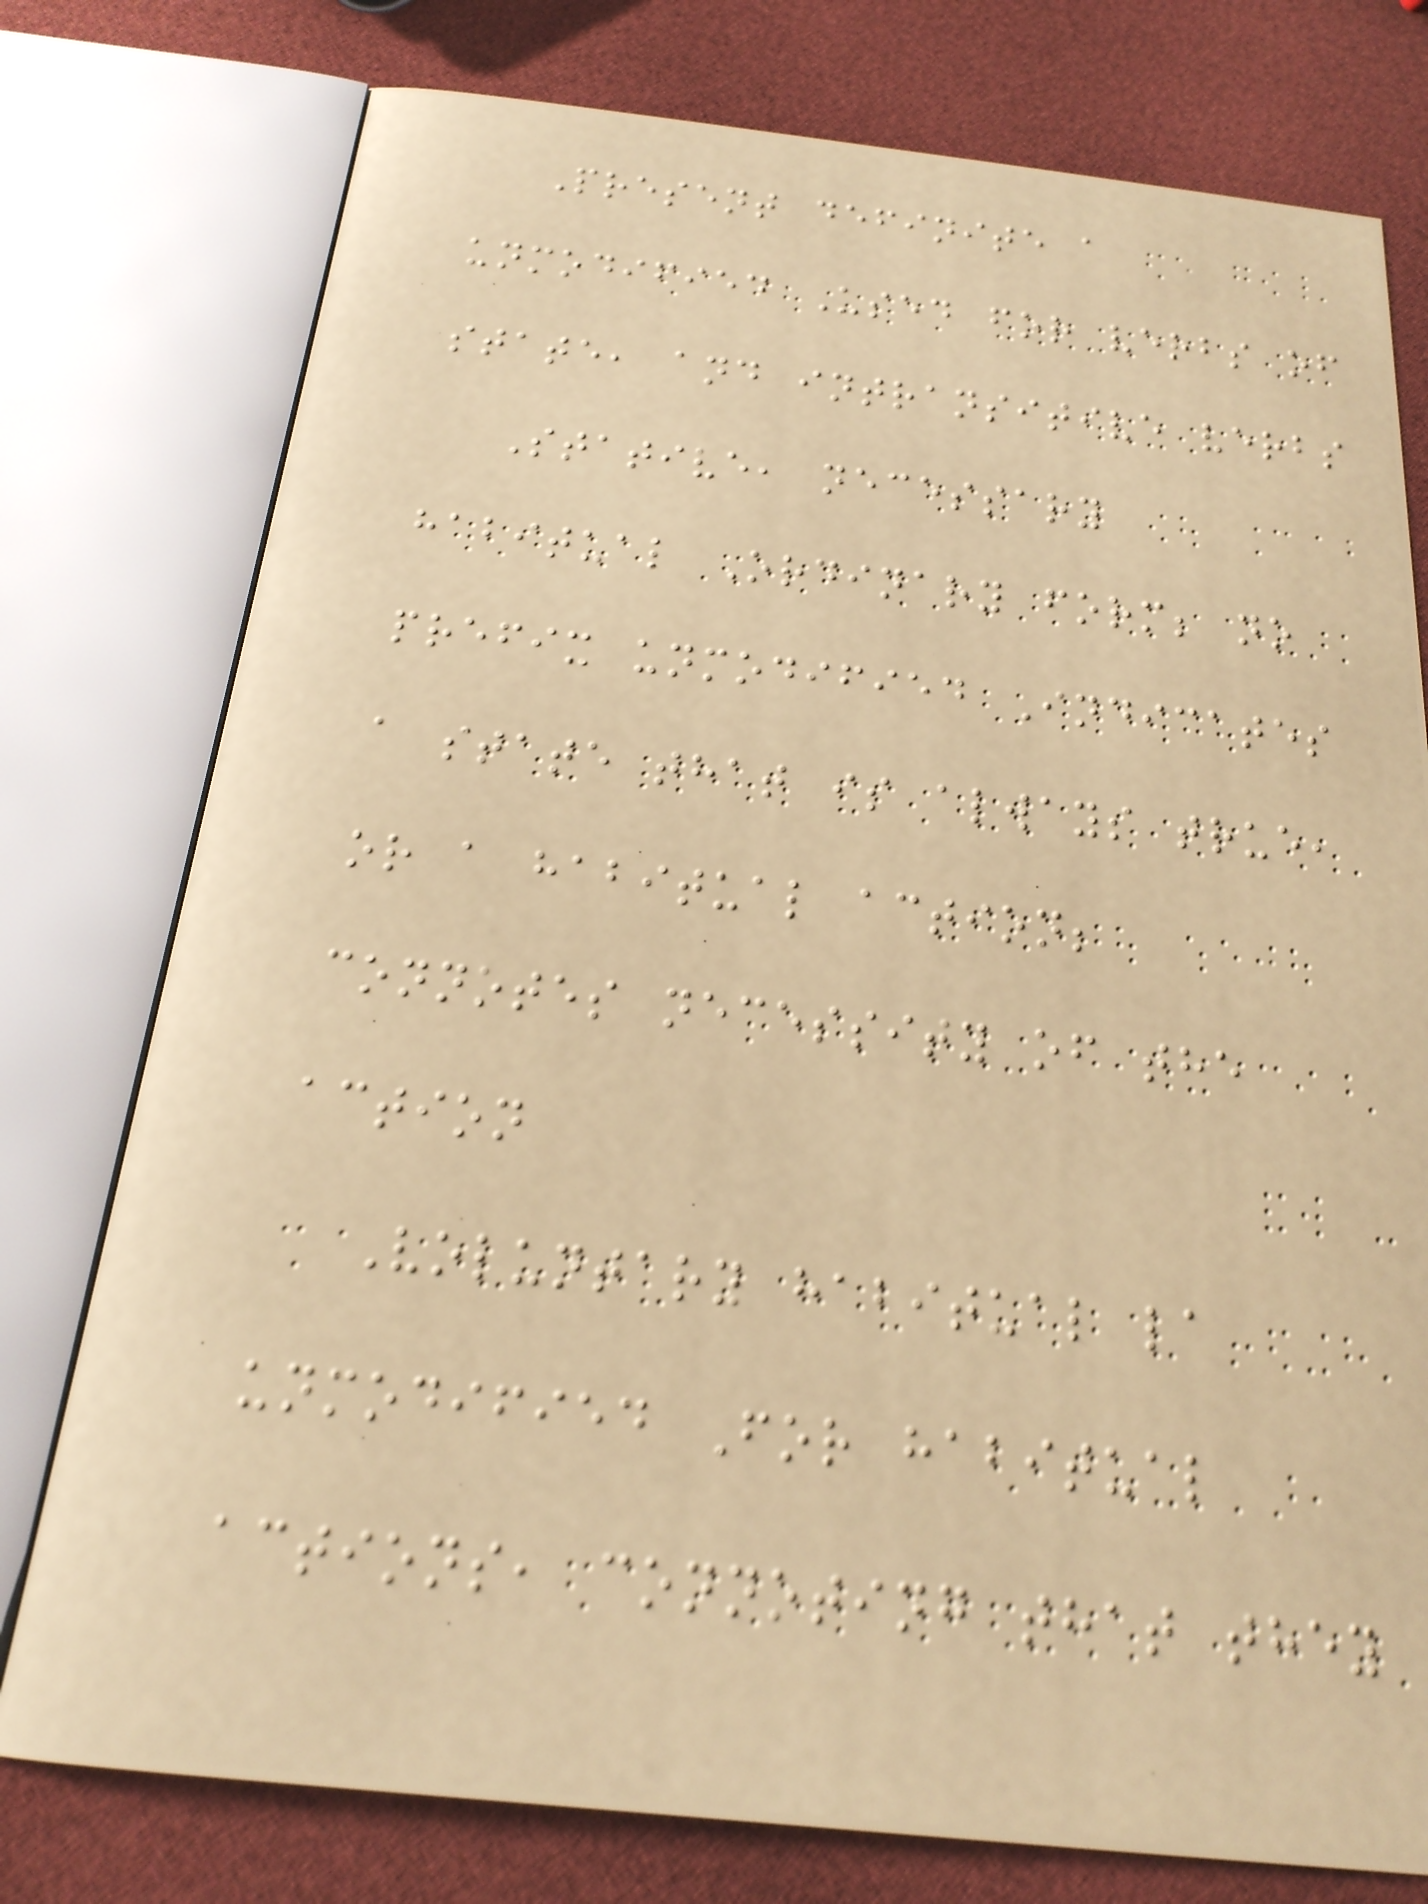Present definite a
unmodified Used for verbs of
state, and intransitive verbs
Stative, necessary
habitual Ordinary form; no
prefix unmodified Indicates
a state that is always true,
or a habitual action;
connotes necessity of the
action
Voluntary habitual la
unmodified For habitual
actions, connoting that they
